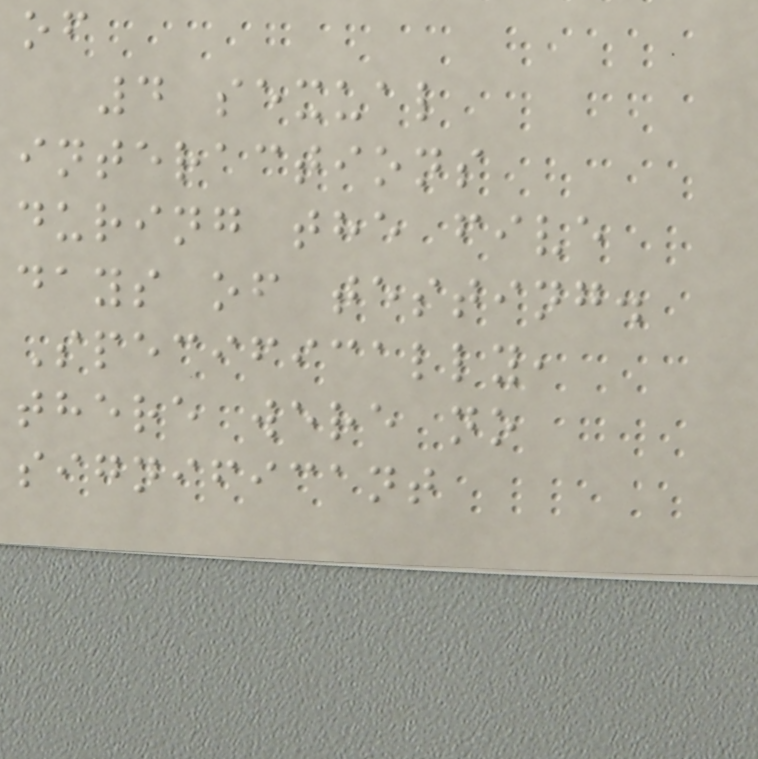of
4 sexual
interactions
during the five
days of testing.
Specifically,
there were no
significant
